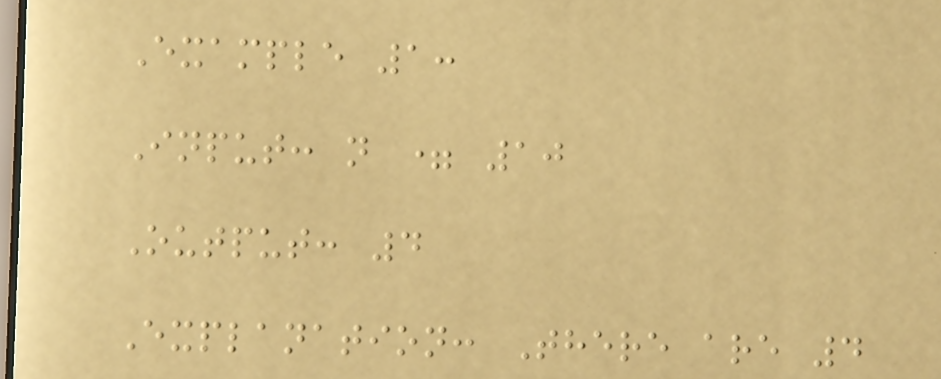Example 1:
Input: n = 10
Output: 4
Explanation: There are 4
